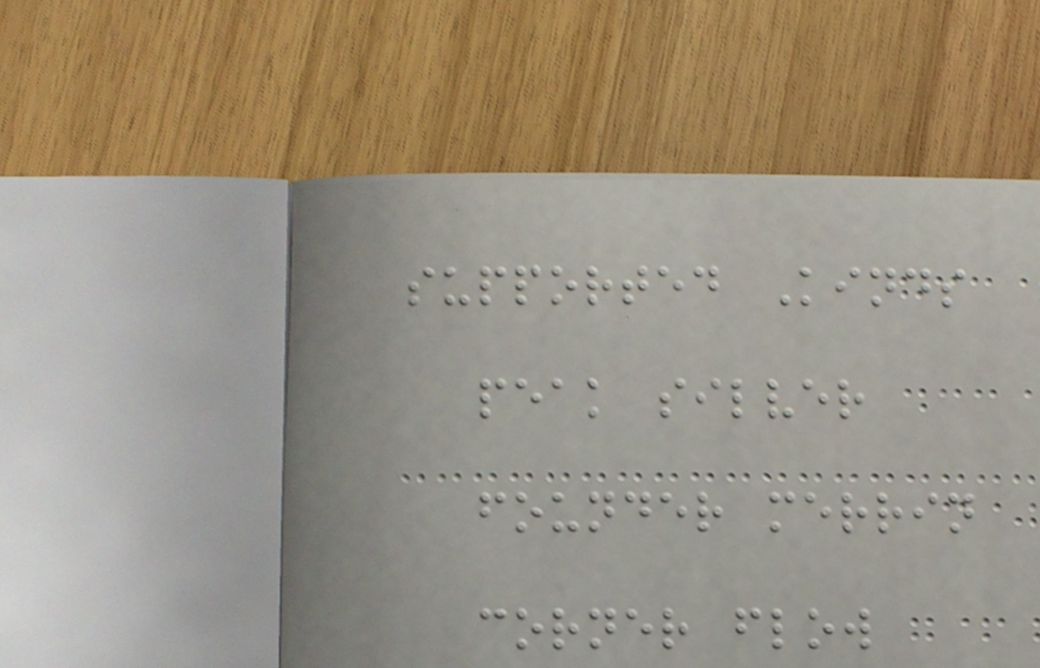supported Kinds
peak silver
founder merrin
corner flow
